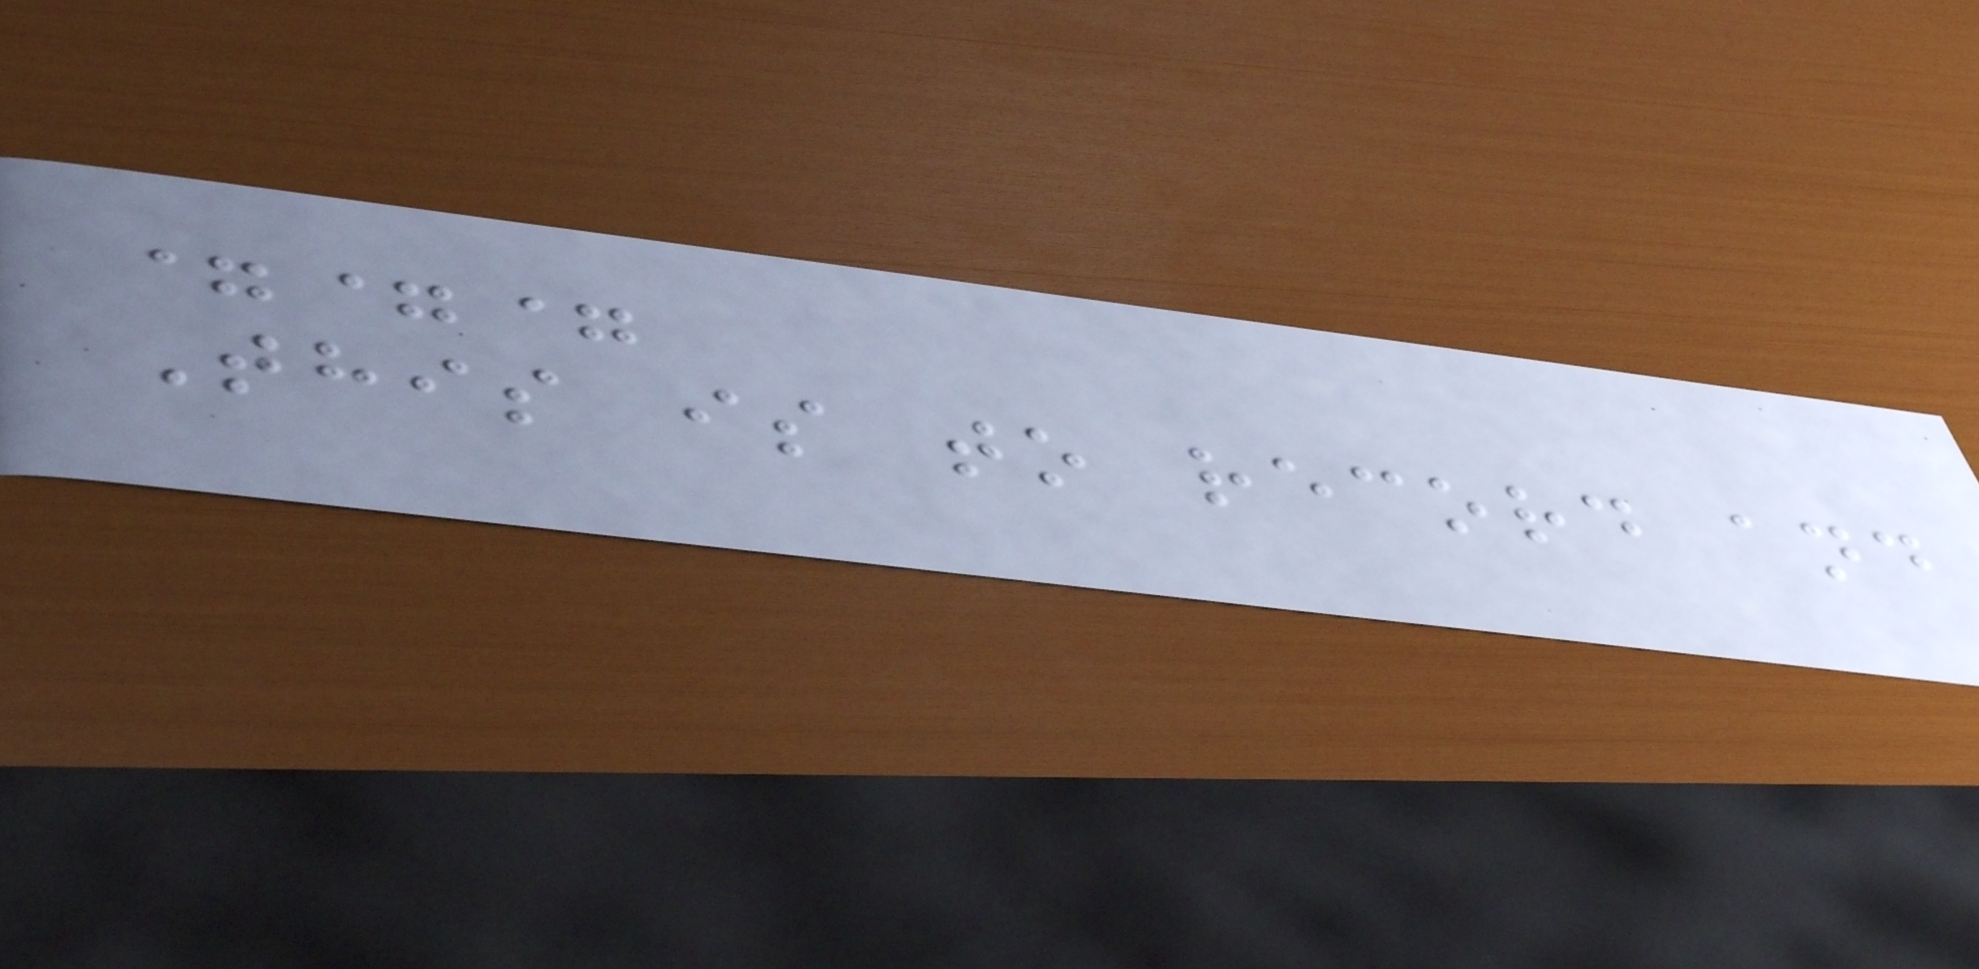===
This is to record and
